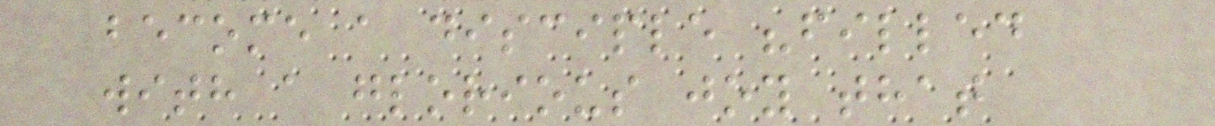become a disciple "filled
with a glorious joy that
